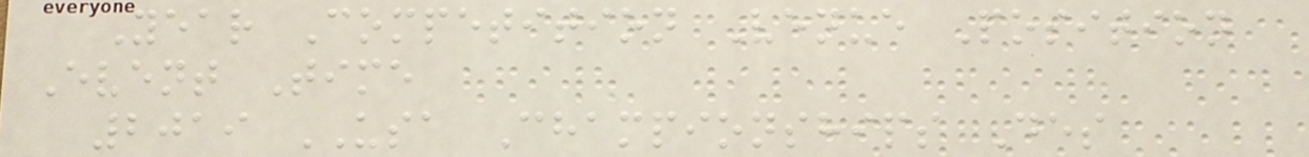Year Competition Venue Position
Event Time
2019 USA Championships Des
